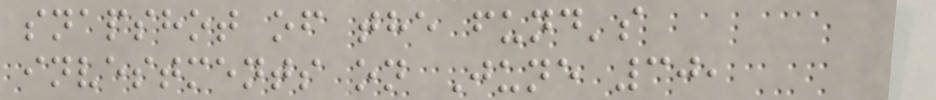snapshot of the fund's
investments on June 30,
